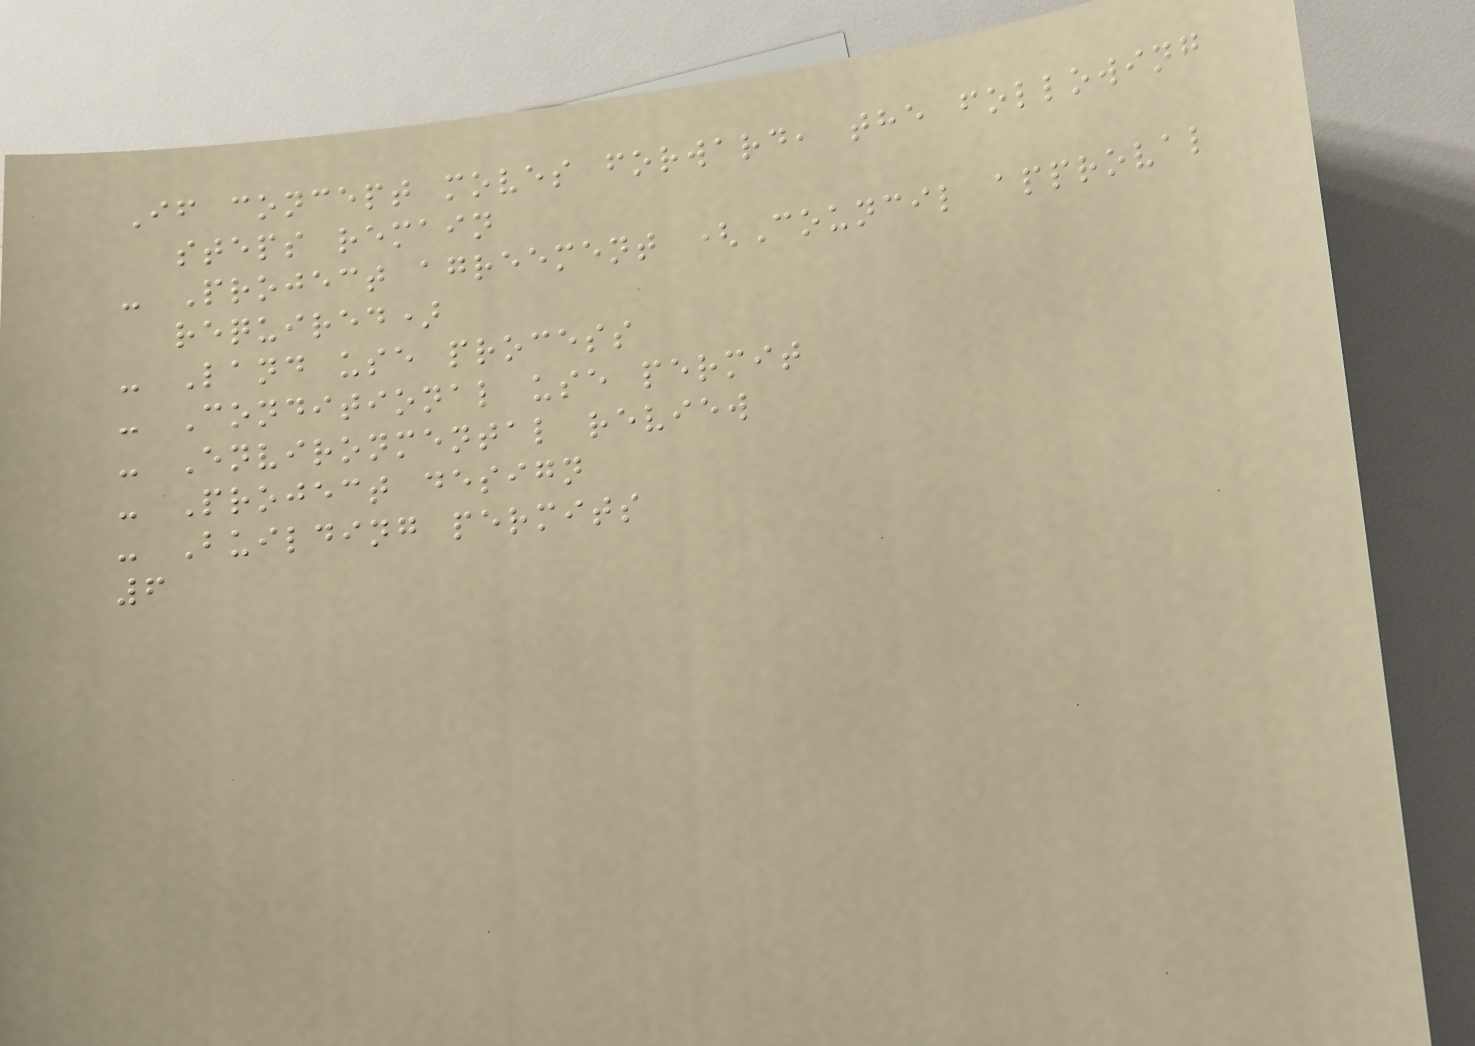If concept moves forward, the following
steps remain
- Project agreement (Council approval
required)
- Land use process
- Conditional use permit
- Environmental review
- Project design
- Building permits
6
